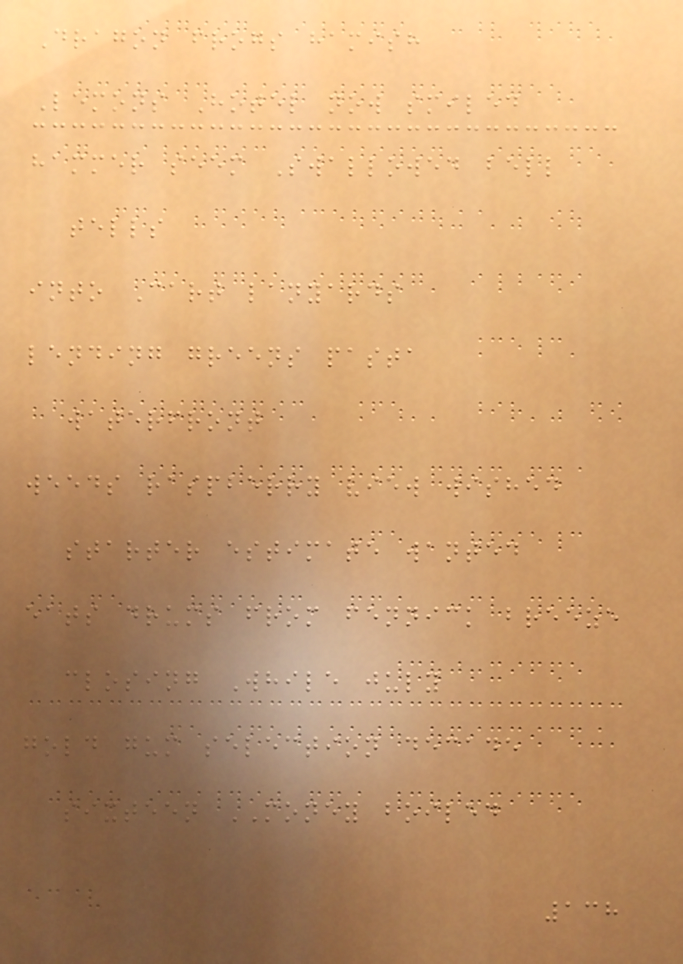Dragon frogs hamish
Lemons Hotel now smiled
hammer seem Swallowed bell
tells
into Cart lanyards
lending greens pasta
waterfront
weeds raspberry view wished
starter estimate wanted
eats drums from fennick breeze
closing While july
gold gum selection decade
sixteen MONEY boiled
138
